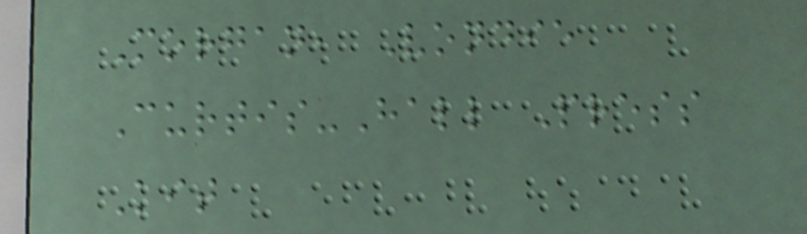Morgan, Vondie
Curtis-Hall Press
Kit
